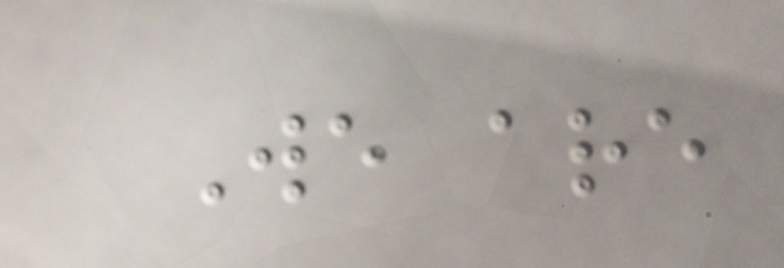We are
